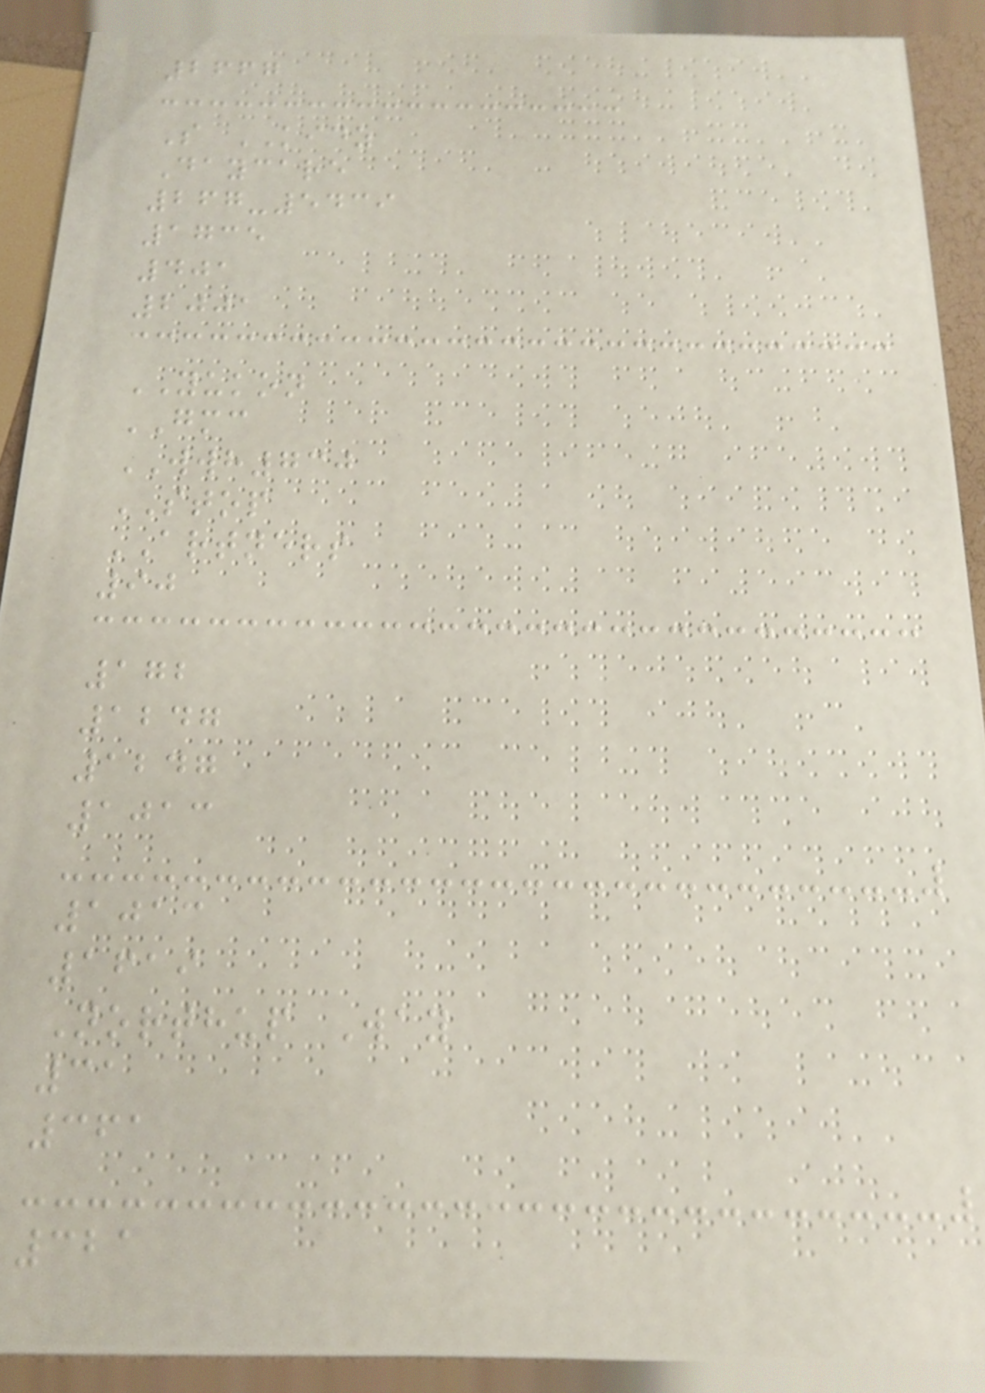2667
S KIDZ
Daycare
267-5439
1735
401
2001
YUKON
GMC
WWH730
STOP
ARTNERS
90
172
1247
1247
1013
1013
1619
Northup Way
31
361
321
